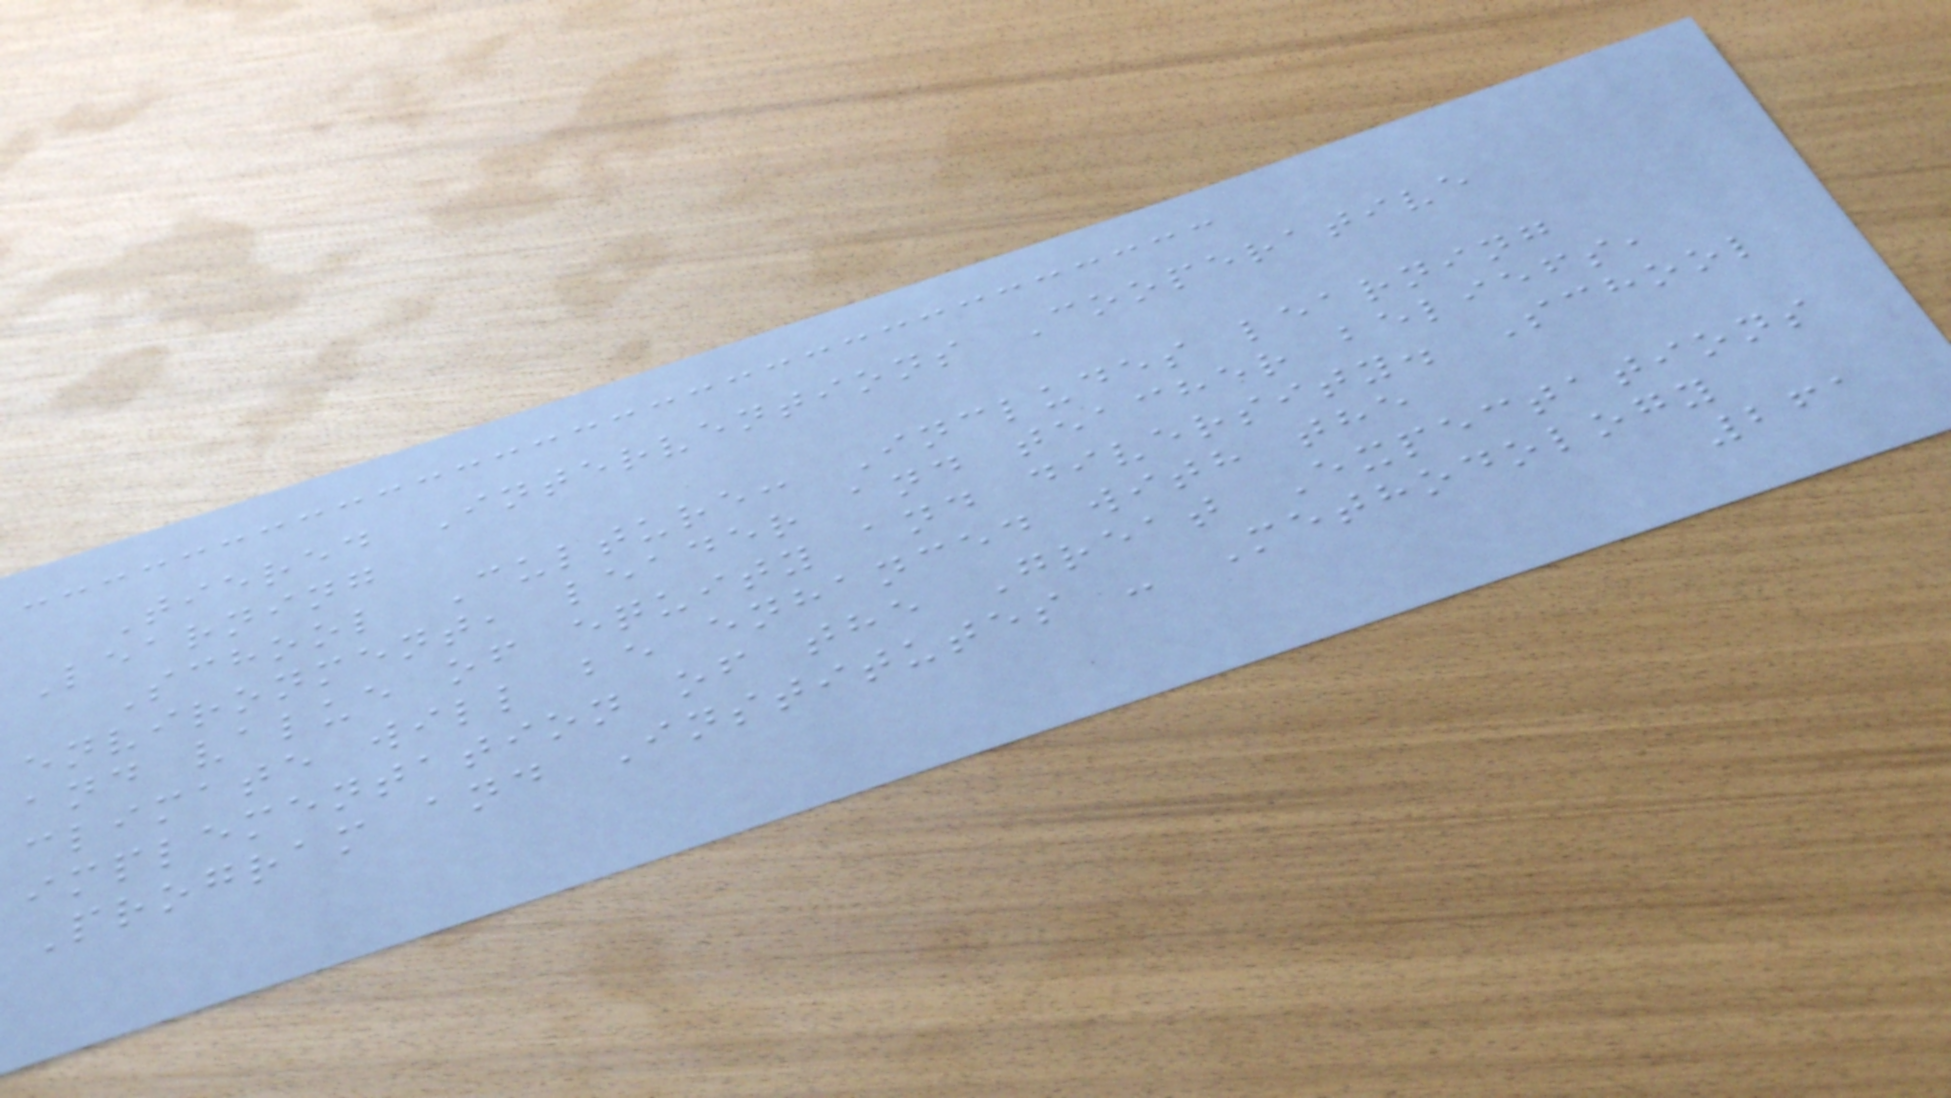Tiered Interventions Cooperative
Learning
School Culture: Includes learning
environment, leader and teacher beliefs,
and value of equity and diversity. School
climate will be enhanced with the
implementation of the Great Expectations
Program and Institutes - Methodology
261
